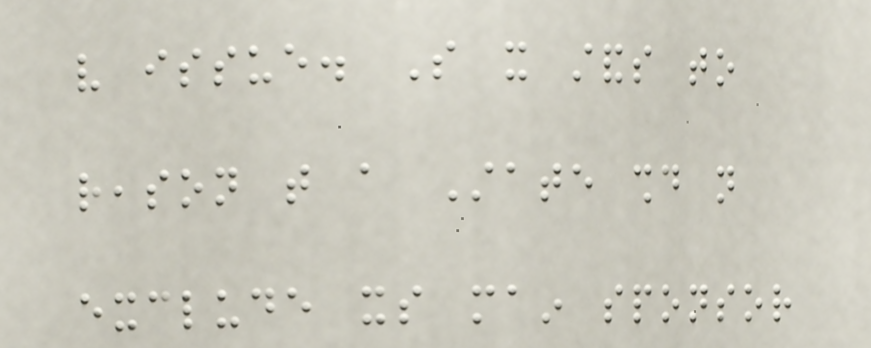very issue. So it stands to
reason that a State should not
exclude its main sponsor
